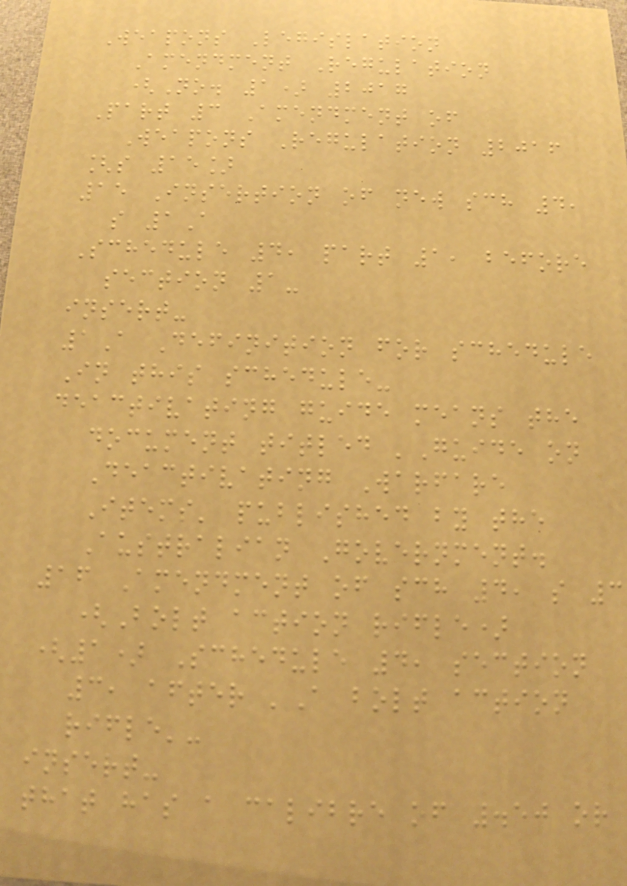Weapons Legislation
Amendment Regulation
(No. 1) 2017
Part 3 Amendment of
Weapons Regulation 2016
[s 15]
15 Insertion of new sch 4,
s 1A
Schedule 4, part 1, before
section 1-
insert-
1A Definition for schedule
In this schedule-
deactivating guide means the
document titled 'Guide on
Deactivating Warfare
Items' published by the
Australian Government.
16 Amendment of sch 4, s 3
(Bolt action rifle)
(1) Schedule 4, section
3, after 'A bolt action
rifle'-
insert-
that has a calibre of .50 or
